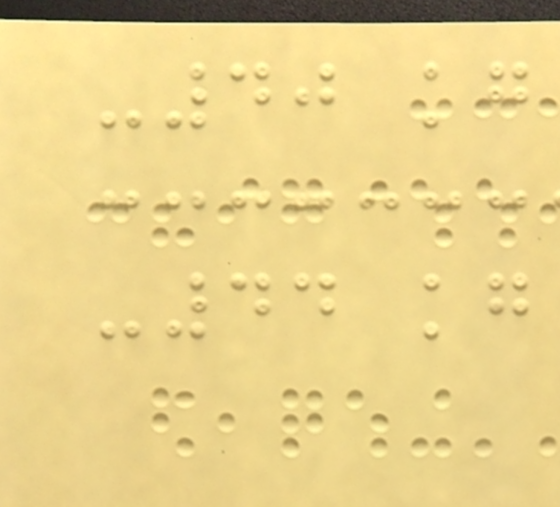-40 kg
-44 kg
